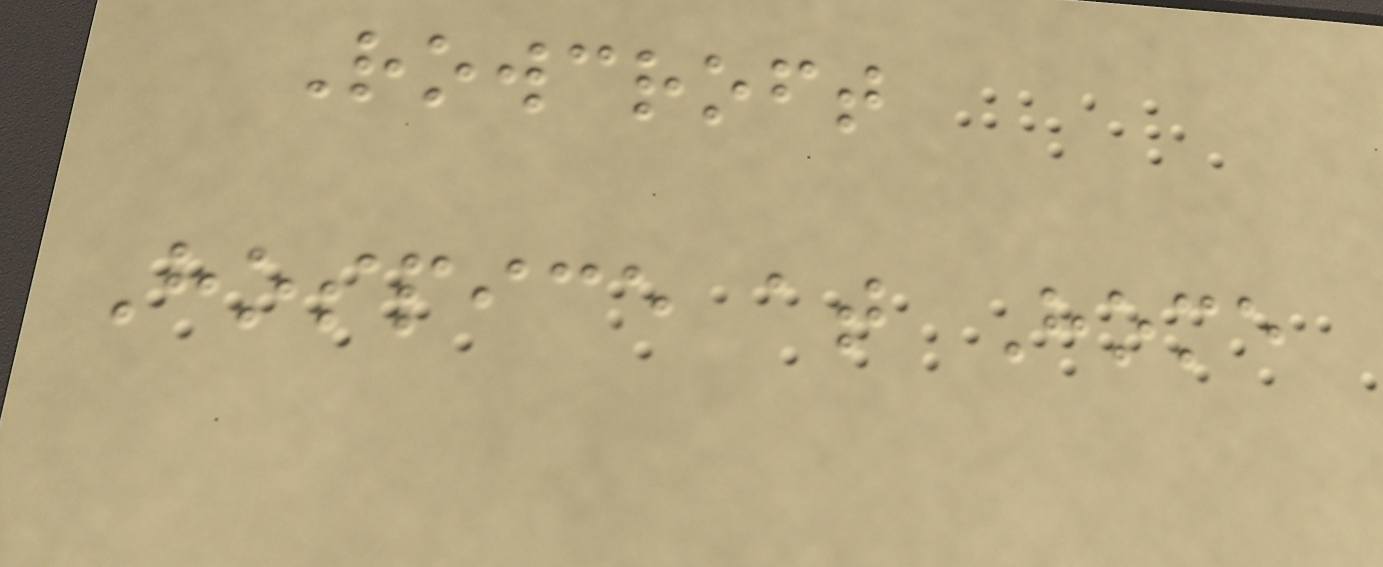Rowcroft
Hospice at Home
